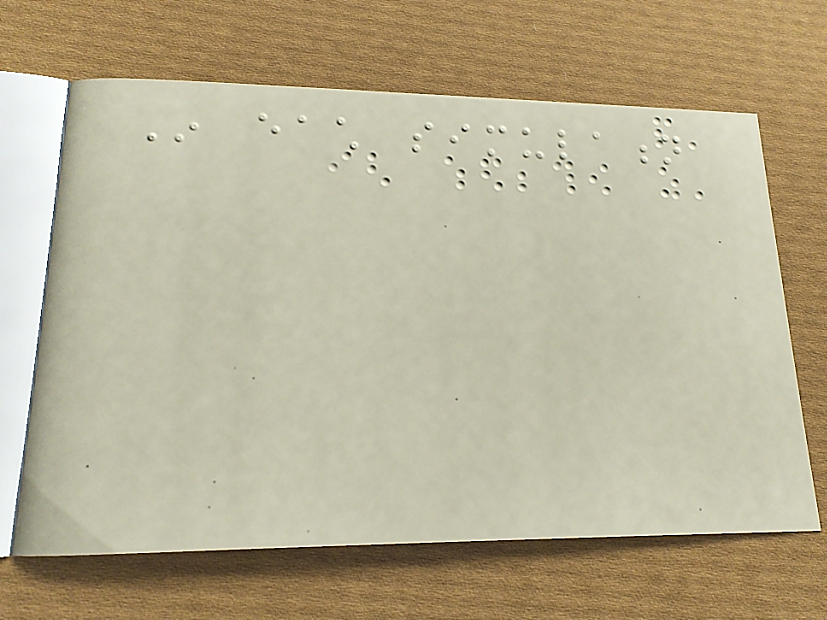In each simulation
